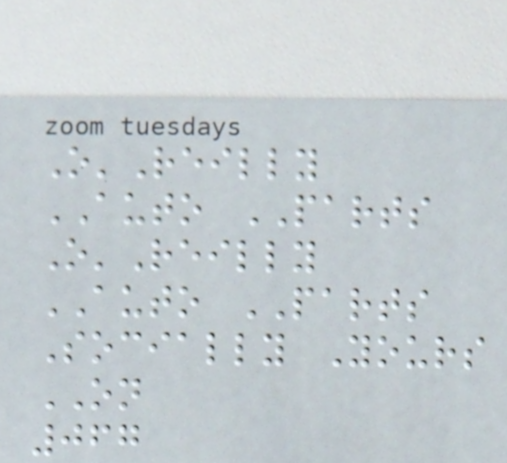O'Reilly
AUTO PARTS
O'Reilly
AUTO PARTS
Socially Yours
ON
067
